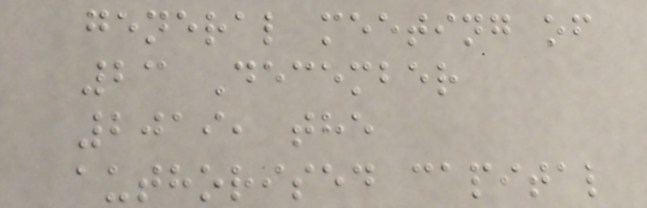general meeting of
23 December
2019, the
authorised capital
